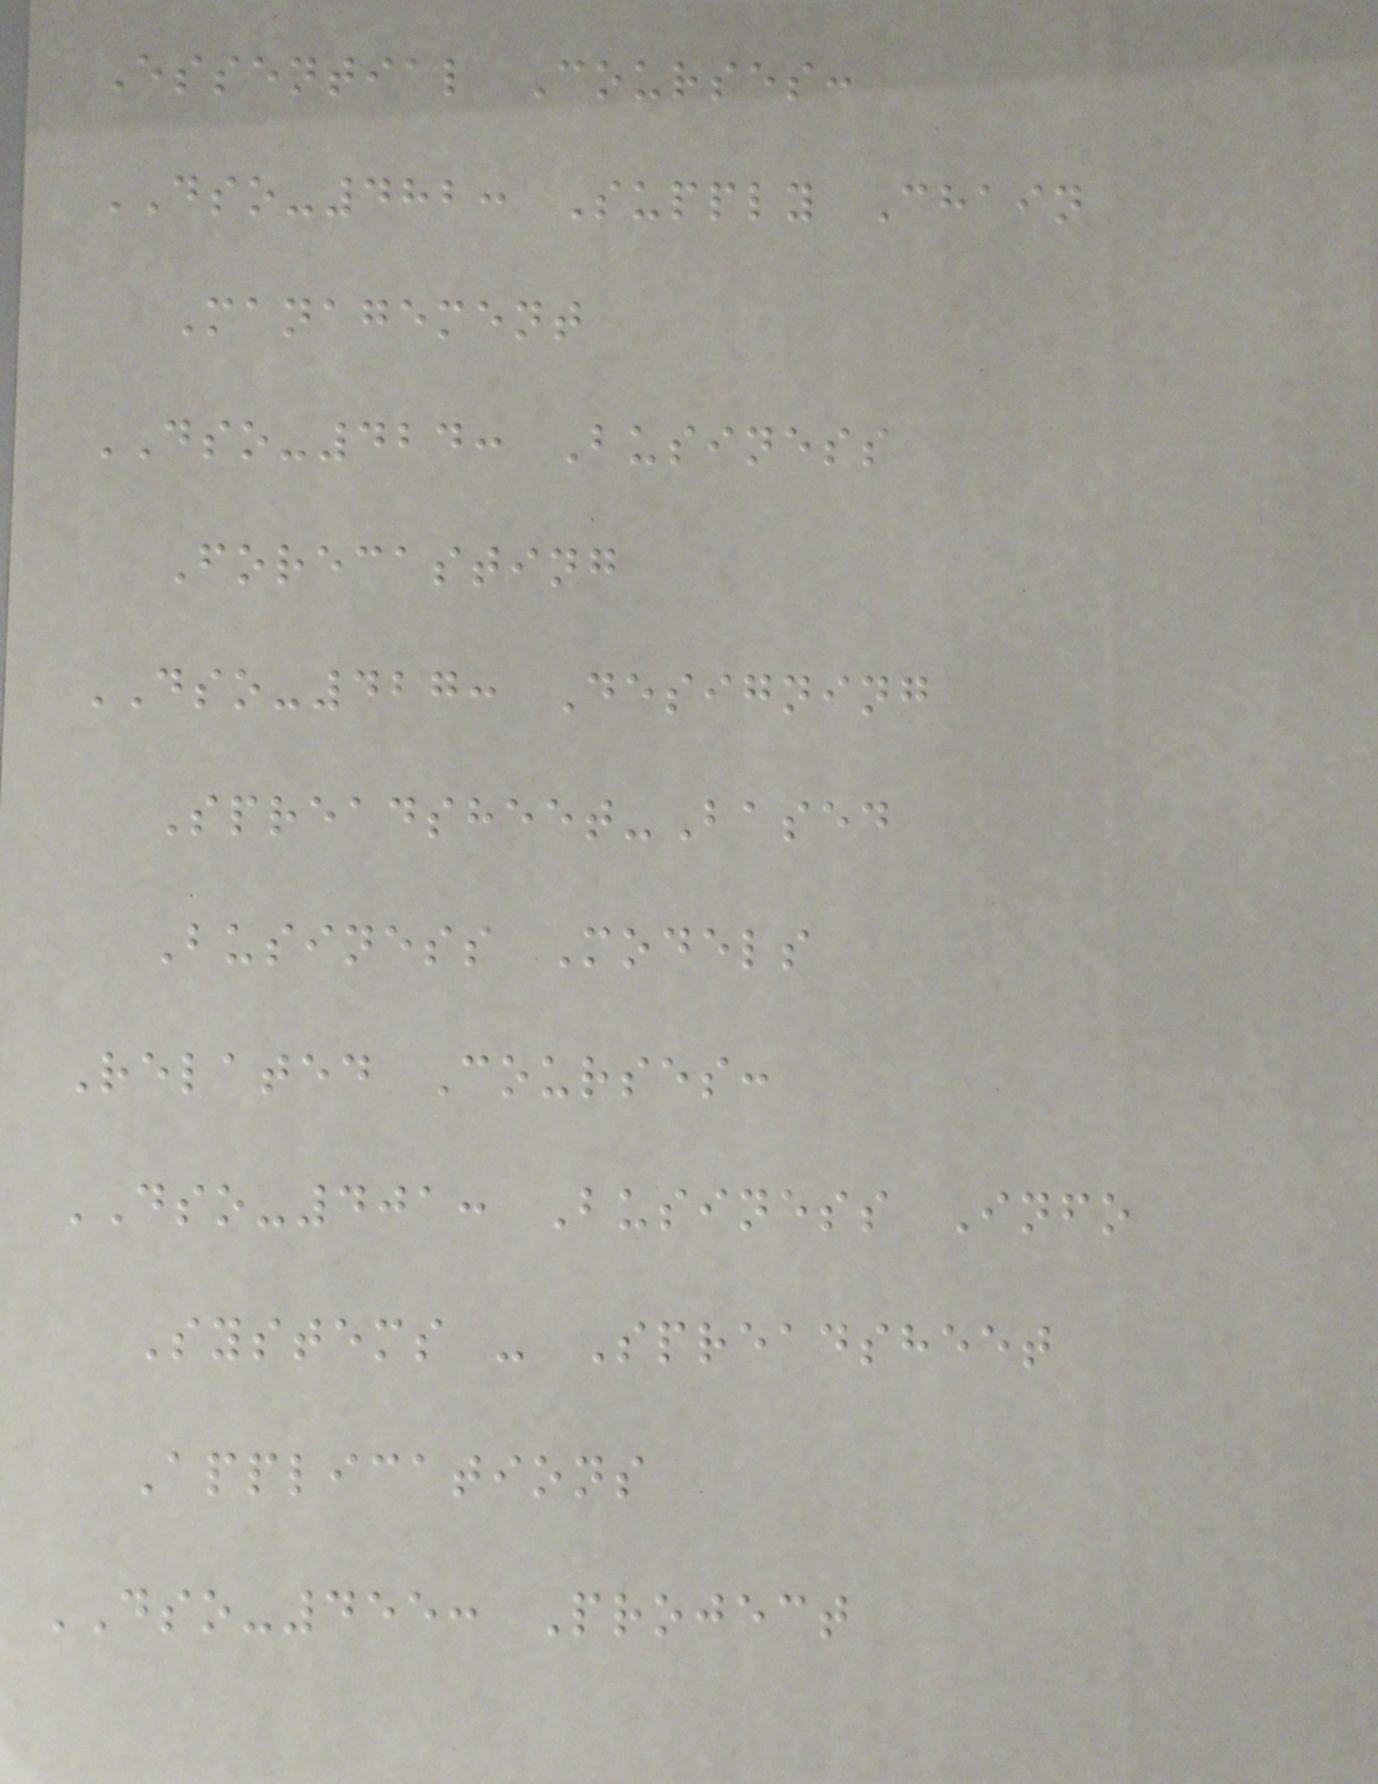Essential Courses:
DSO-482: Supply Chain
Management
DSO-424: Business
Forecasting
DSO-427: Designing
Spreadsheet-Based
Business Models
Related Courses:
DSO-401: Business Info
Systems - Spreadsheet
Applications
DSO-455: Project
